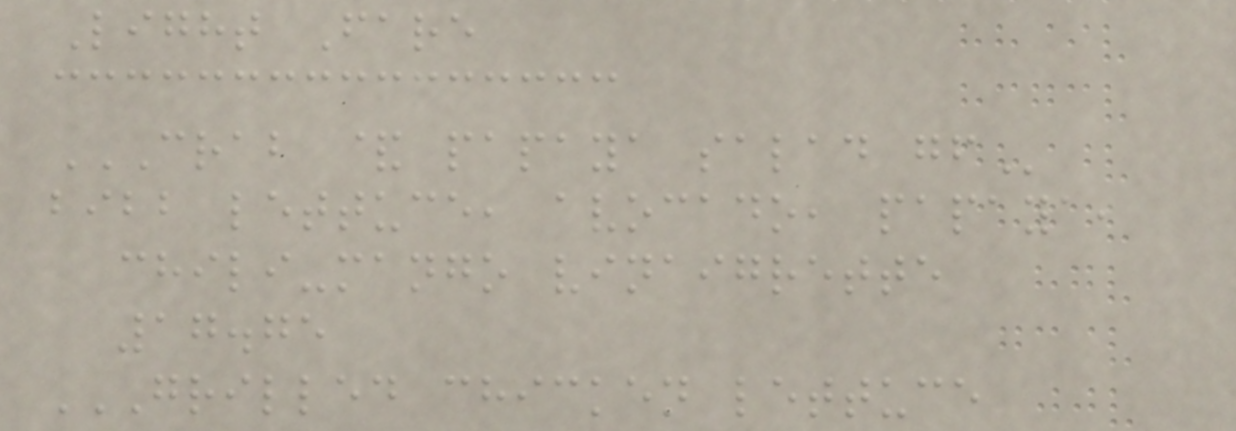Light Fare
CRAB & PAPAYA SALAD GF
bibb lettuce, avocado, papaya,
chili-mango vinaigrette
17.75
GRILLED CHICKEN LETTUCE
